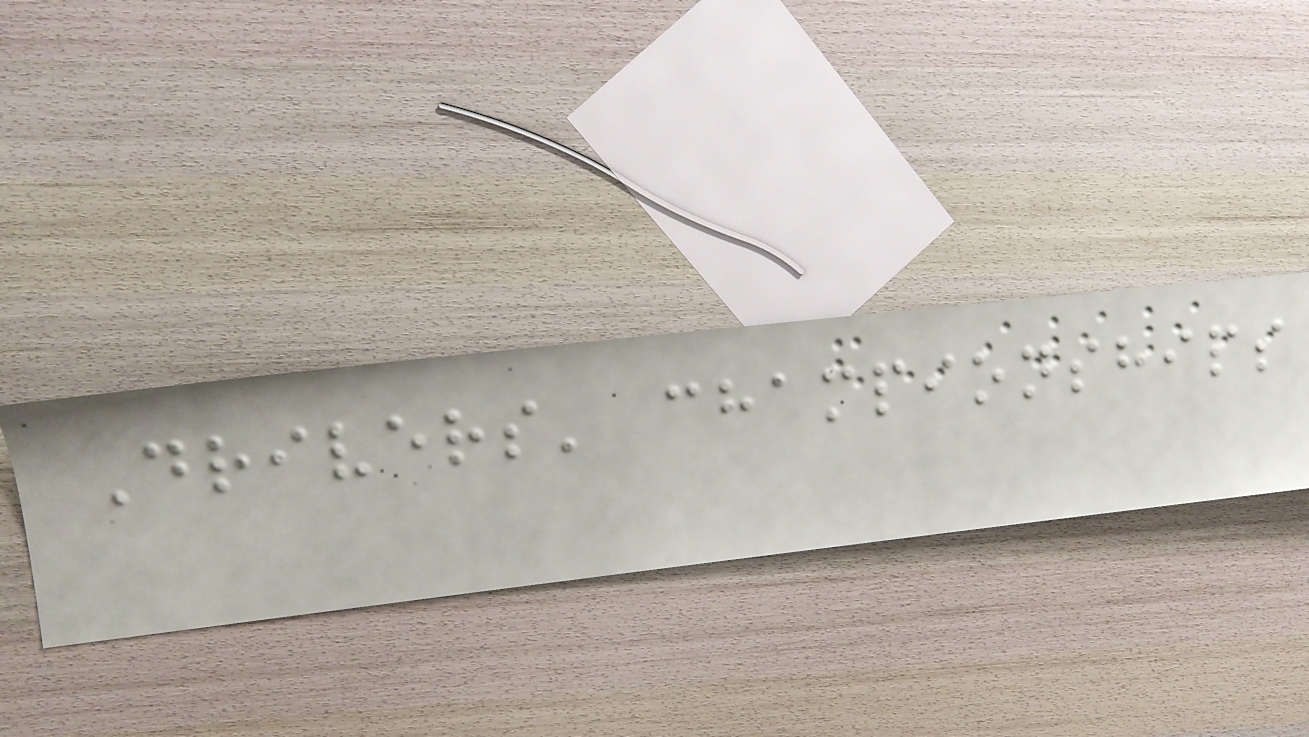Drivers' championships
